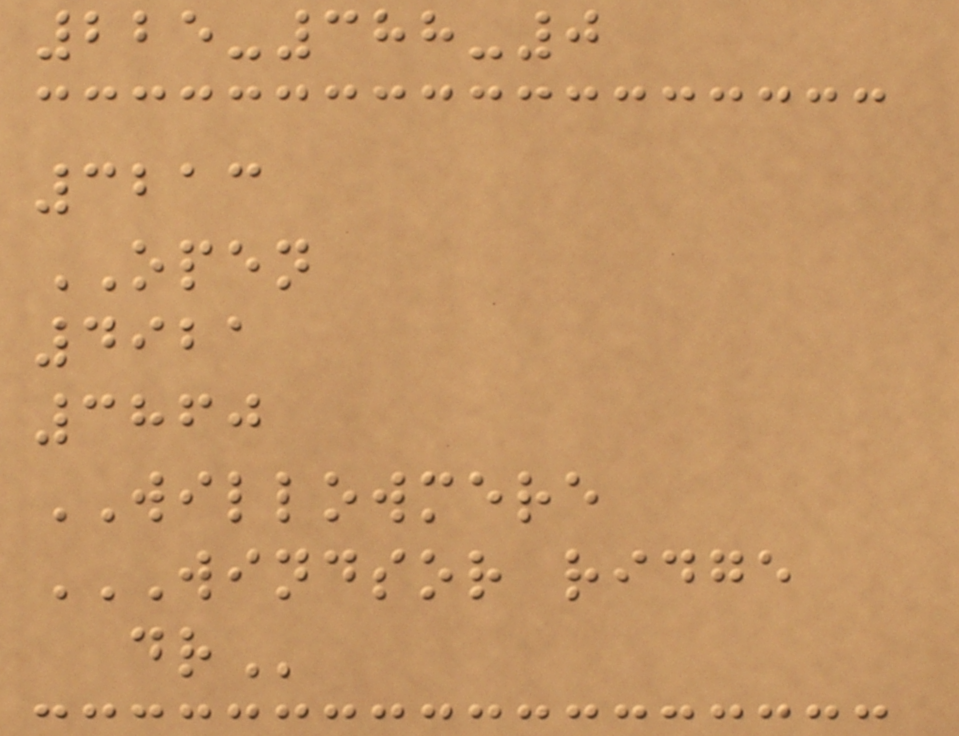225-388-0
3213
OPEN
4921
3860
WILLOWMERE
WINDSOR RIDGE
DR
